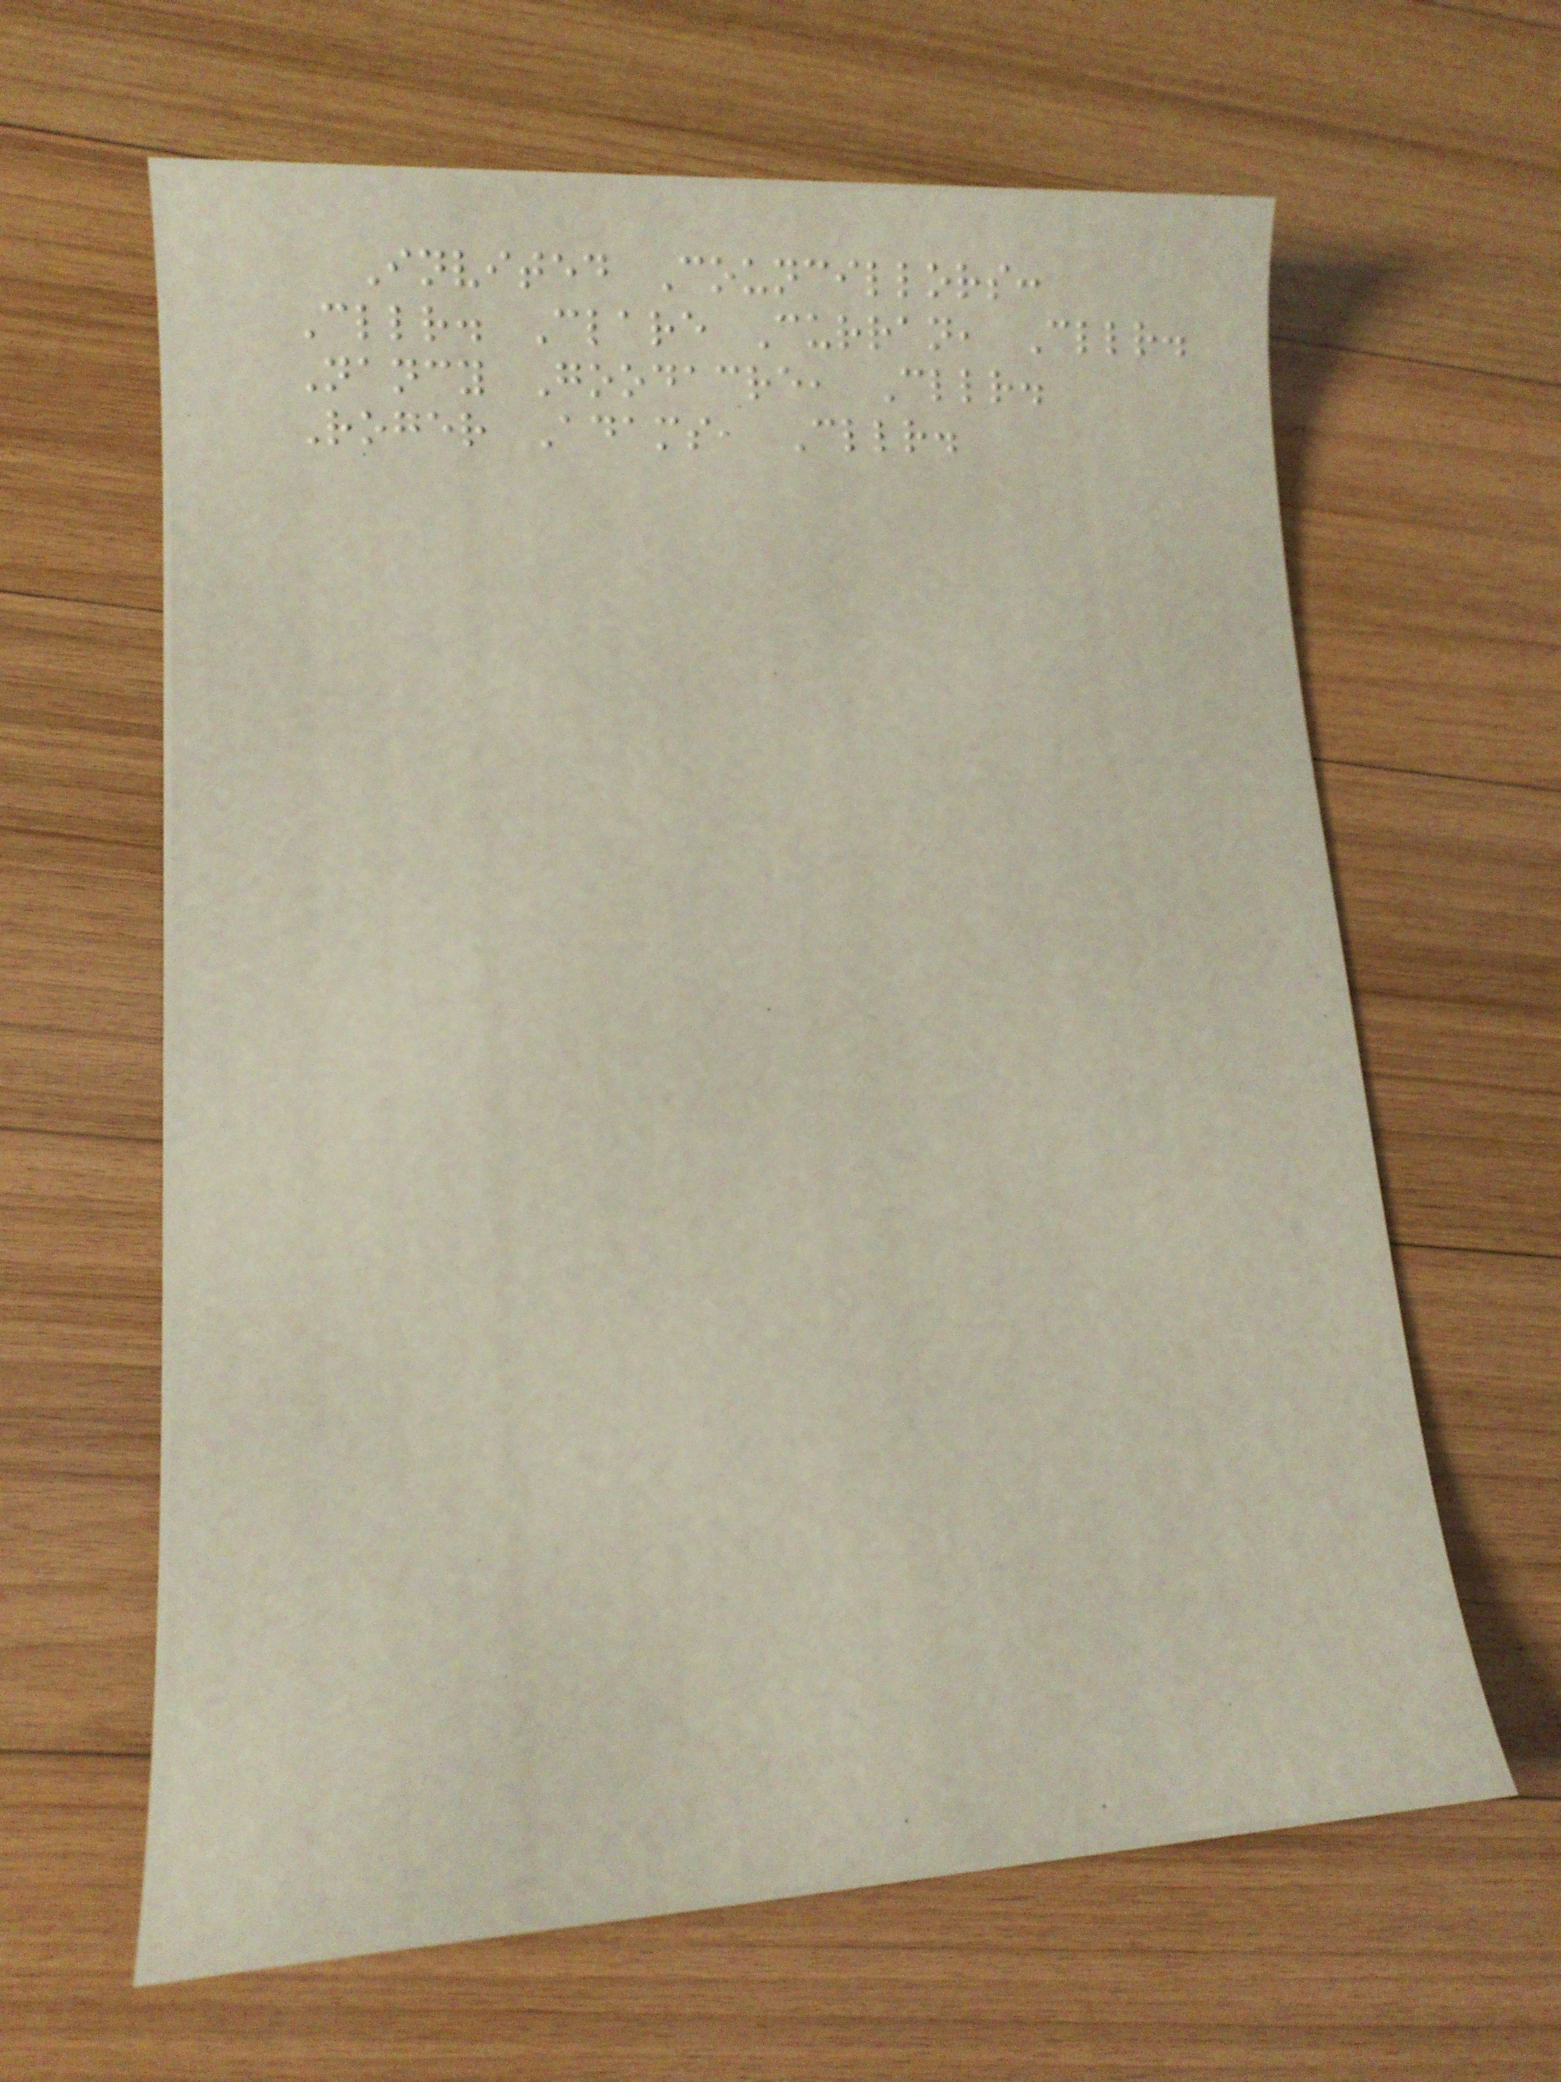Invited Councillors:
Cllr. Clare Curran, Cllr.
Nancy Goodacre, Cllr.
Roger Adams, Cllr.
